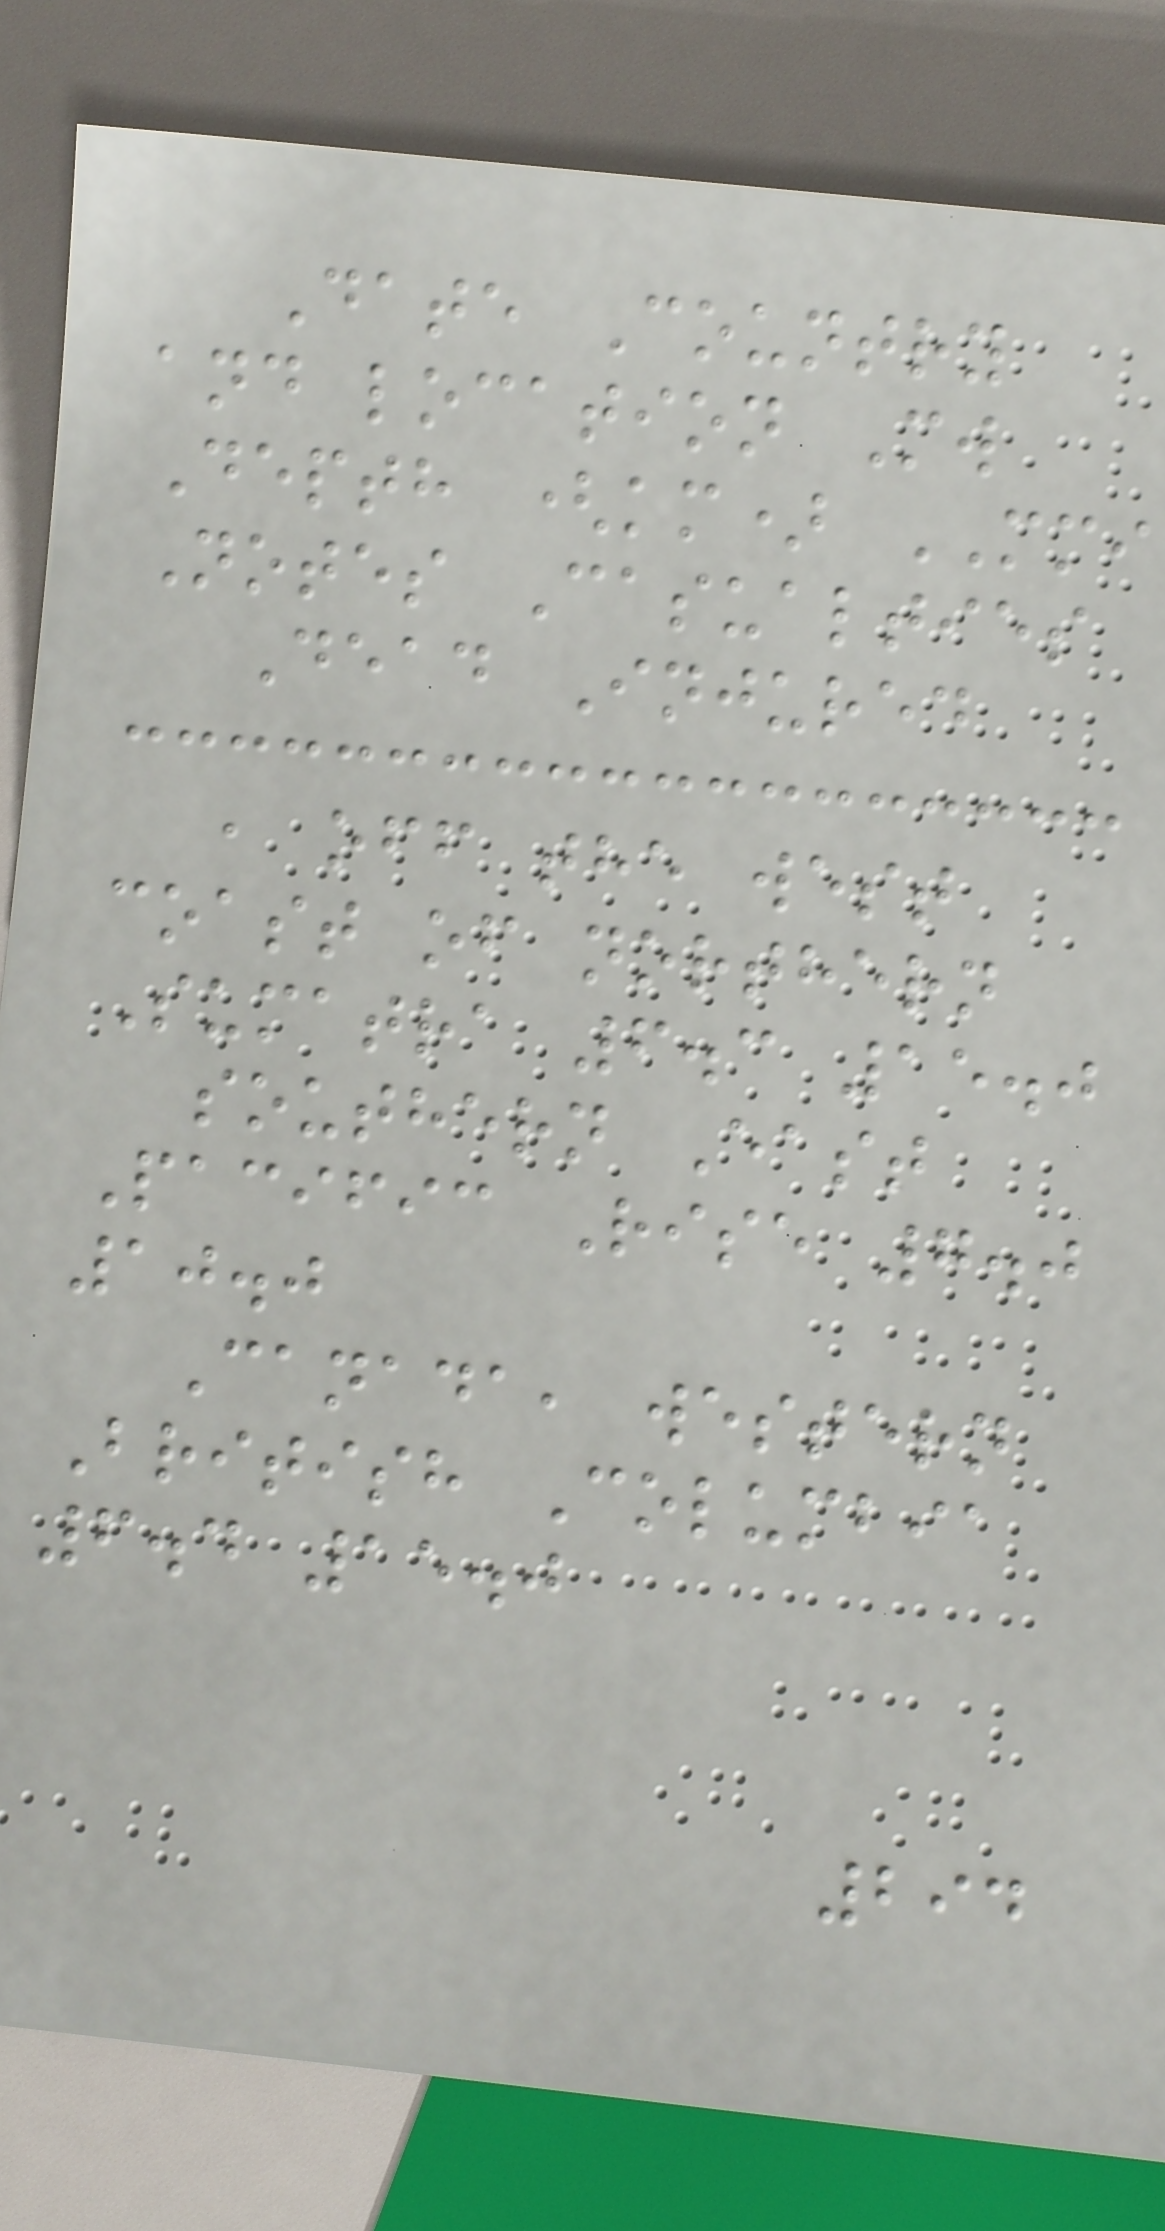Date Country
and location Mw
Depth (km) MMI
Notes Casualties
Dead Injured
, off the west
coast of northern
Sumatra 6.3 15.0
southern East
Pacific Rise 7.0
10.0
Canada, western
British Columbia
6.4 15.0
294
